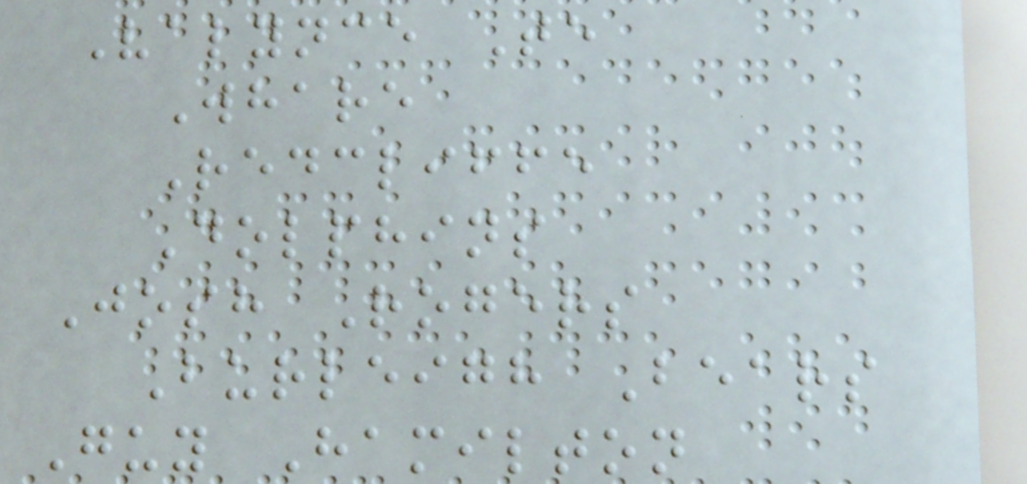Valynce Te
Whare
Redcliffe
Dolphins
Josh Rogers
Burleigh Bears
Guy Hamilton
